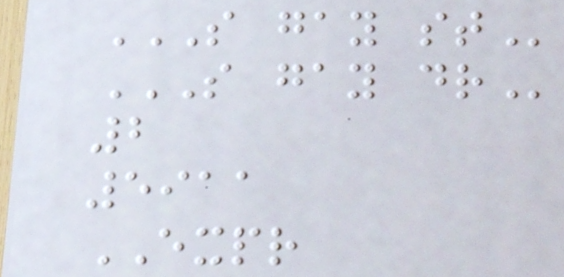S GAY ST
S GAY DR
2
5911
EXPR
